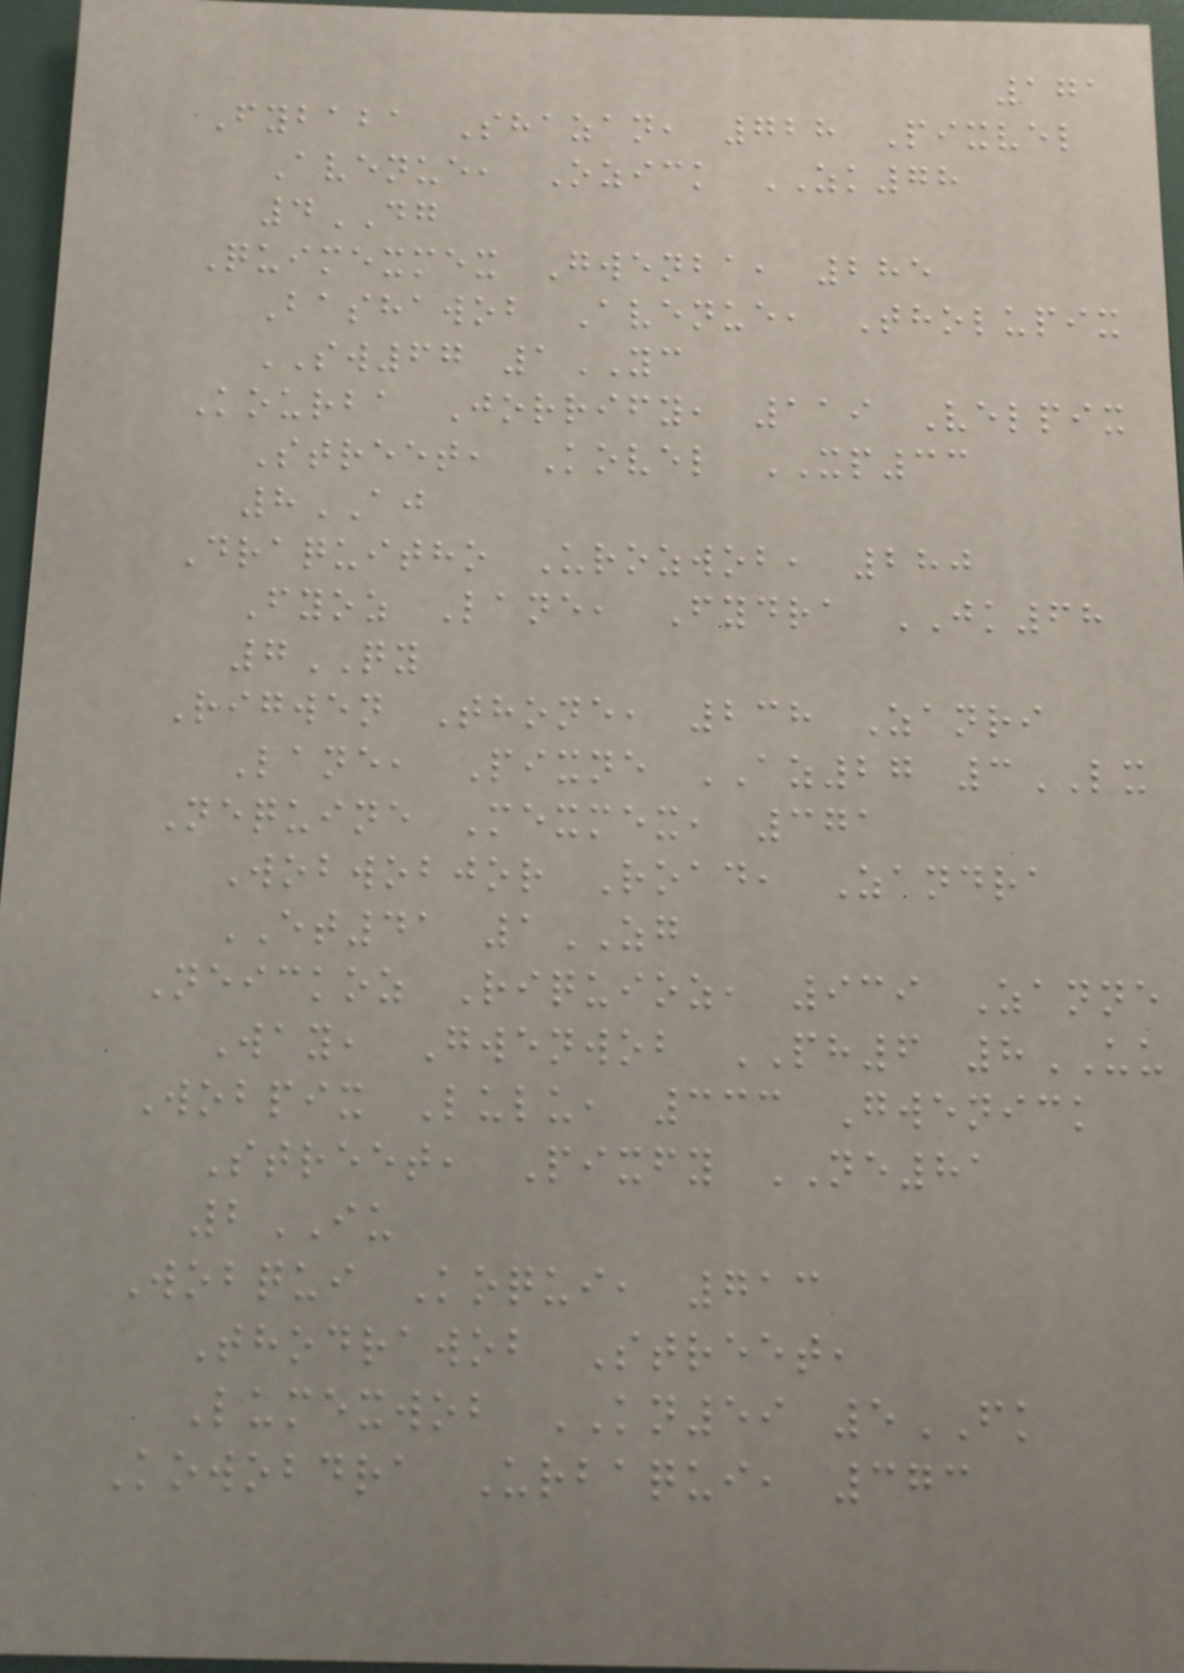171
Fybaba Shazan, 728 Pixvel
Avenue, Ozick ZK78
4DG
Quimexmex Gwenba, 285
Bashawob Avenue, Tholupix
SW67 1YC
Kourba Jorrify, 119 Velpix
Street, Kovel XP33
8AJ
Draquitho Urozwob, 280
Fyoz Lane, Fydra JK68
7QY
Rigwen Thone, 238 Zanri
Lane, Pixne AZ27 3LX
Nequine Mexmex, 371
Wobwobjor Road, Zandra
ET41 1ZG
Neickoz Riquioz, 939 Zanne
Way, Gwenwob PH6 8UU
Wobpix Lulu, 333 Gwenick
Street, Pixfy NE81
2IU
Wobqui Koqui, 713
Thodrawob Street,
Lumexwob KN59 5FK
Kowobdra Urbaqui, 373
